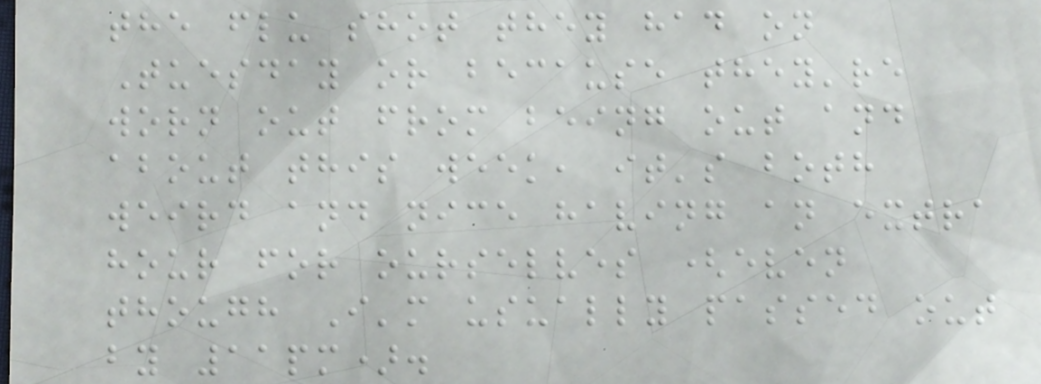the flu shot they had on
Tuesday or because they're
worn out from being out and
about this week, it's both
weird and nice having an extra
hour for ourselves (even
though I'm usually passed out
by 11pm).
